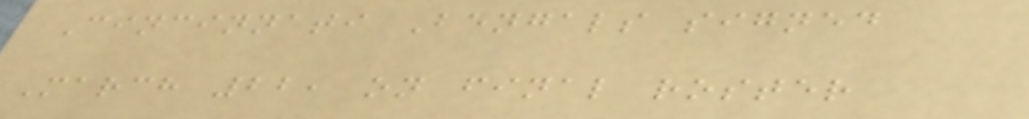Cincinnati Bengals signed
March 22, on final roster
